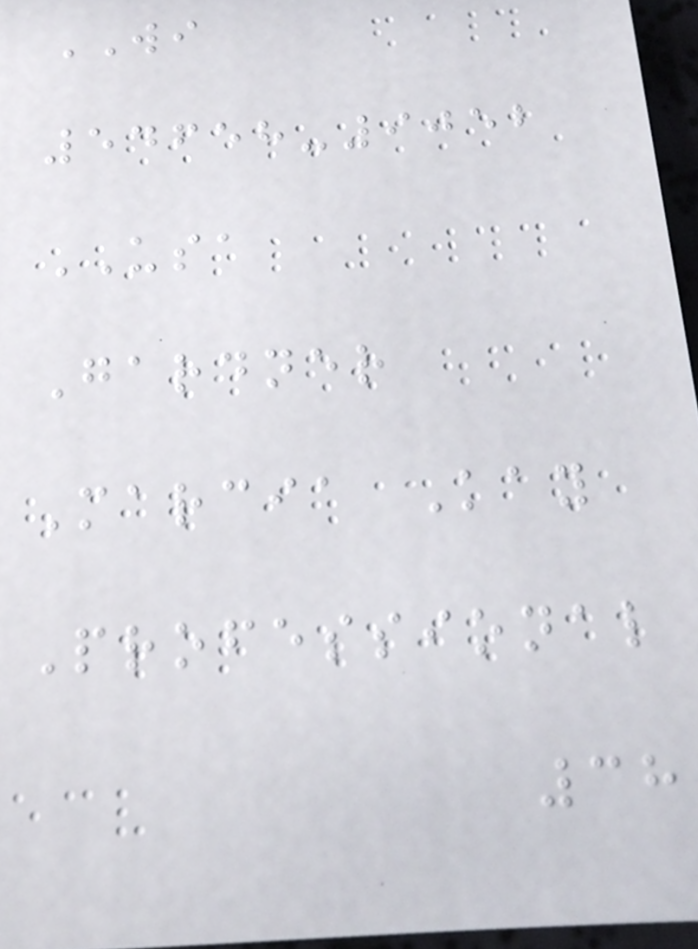WI
54658-9052
USA
Gardner
Marcia Kay
Professional
38
